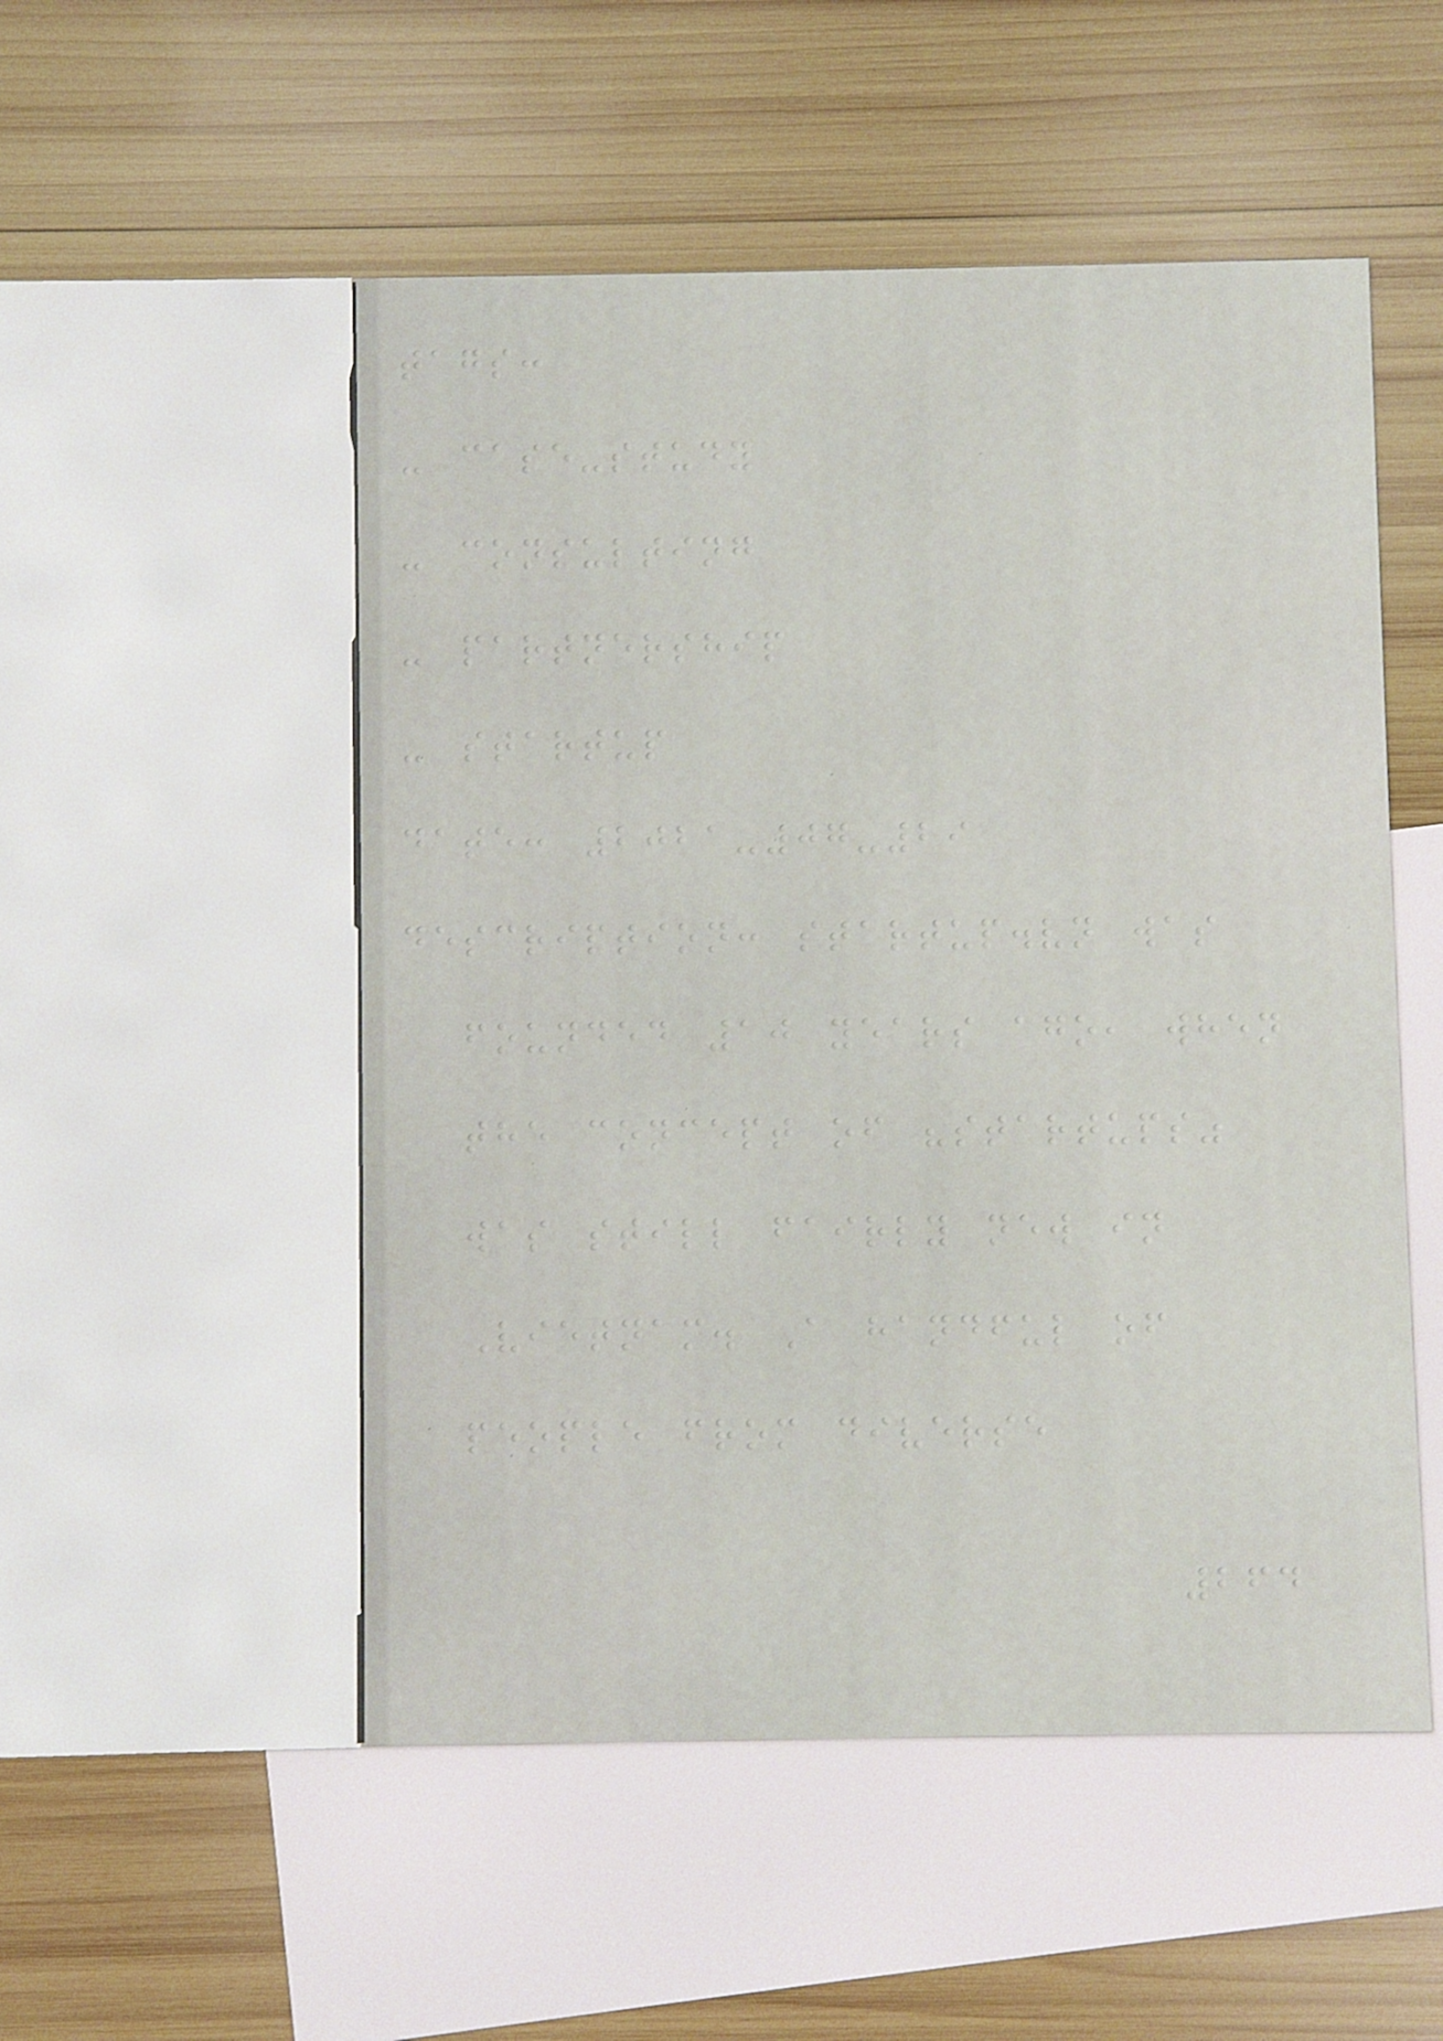tags:
- case-study
- consulting
- partnership
- startup
date: 2021-07-29
description: startup.vn was
founded 10 years ago, when
the concept of "startups"
was still fairly new in
Vietnam. A handful of
people from diverse
264
